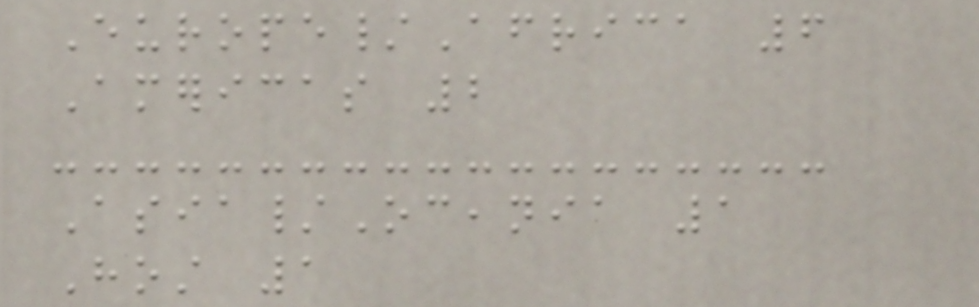Europe/Africa 6
Americas 2
Asia/Oceania 1
Host 1
